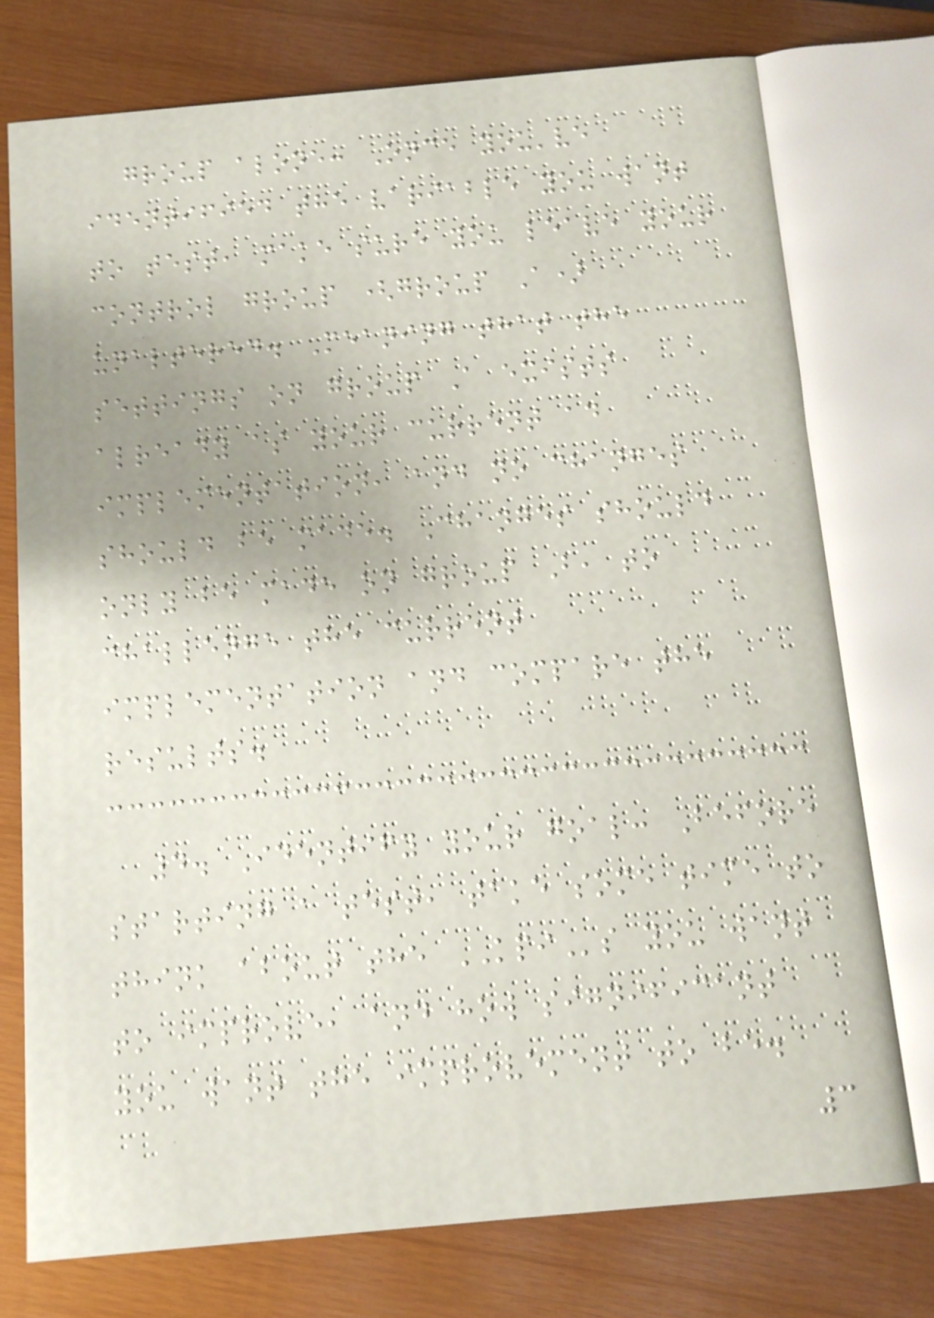group alone: Once you've
identified the variable you want
to test, make sure you leave your
control group (group A)
unaltered. Meaning that the
settings on group A exists
already as your current ad
implementation, and no changes
should be made. Changes should
only be made on group B, to
challenge the current
implementation and compare the
results.
4. Identify your goal: Before
starting a test, take some time to
think about the KPIs you want
to improve, and how significant
you want the improvement to be.
3
